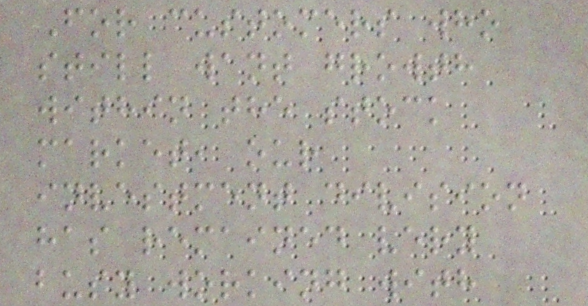For customers who
still want growth
within the stock
market, our
investment division
has remained very
busy working with
